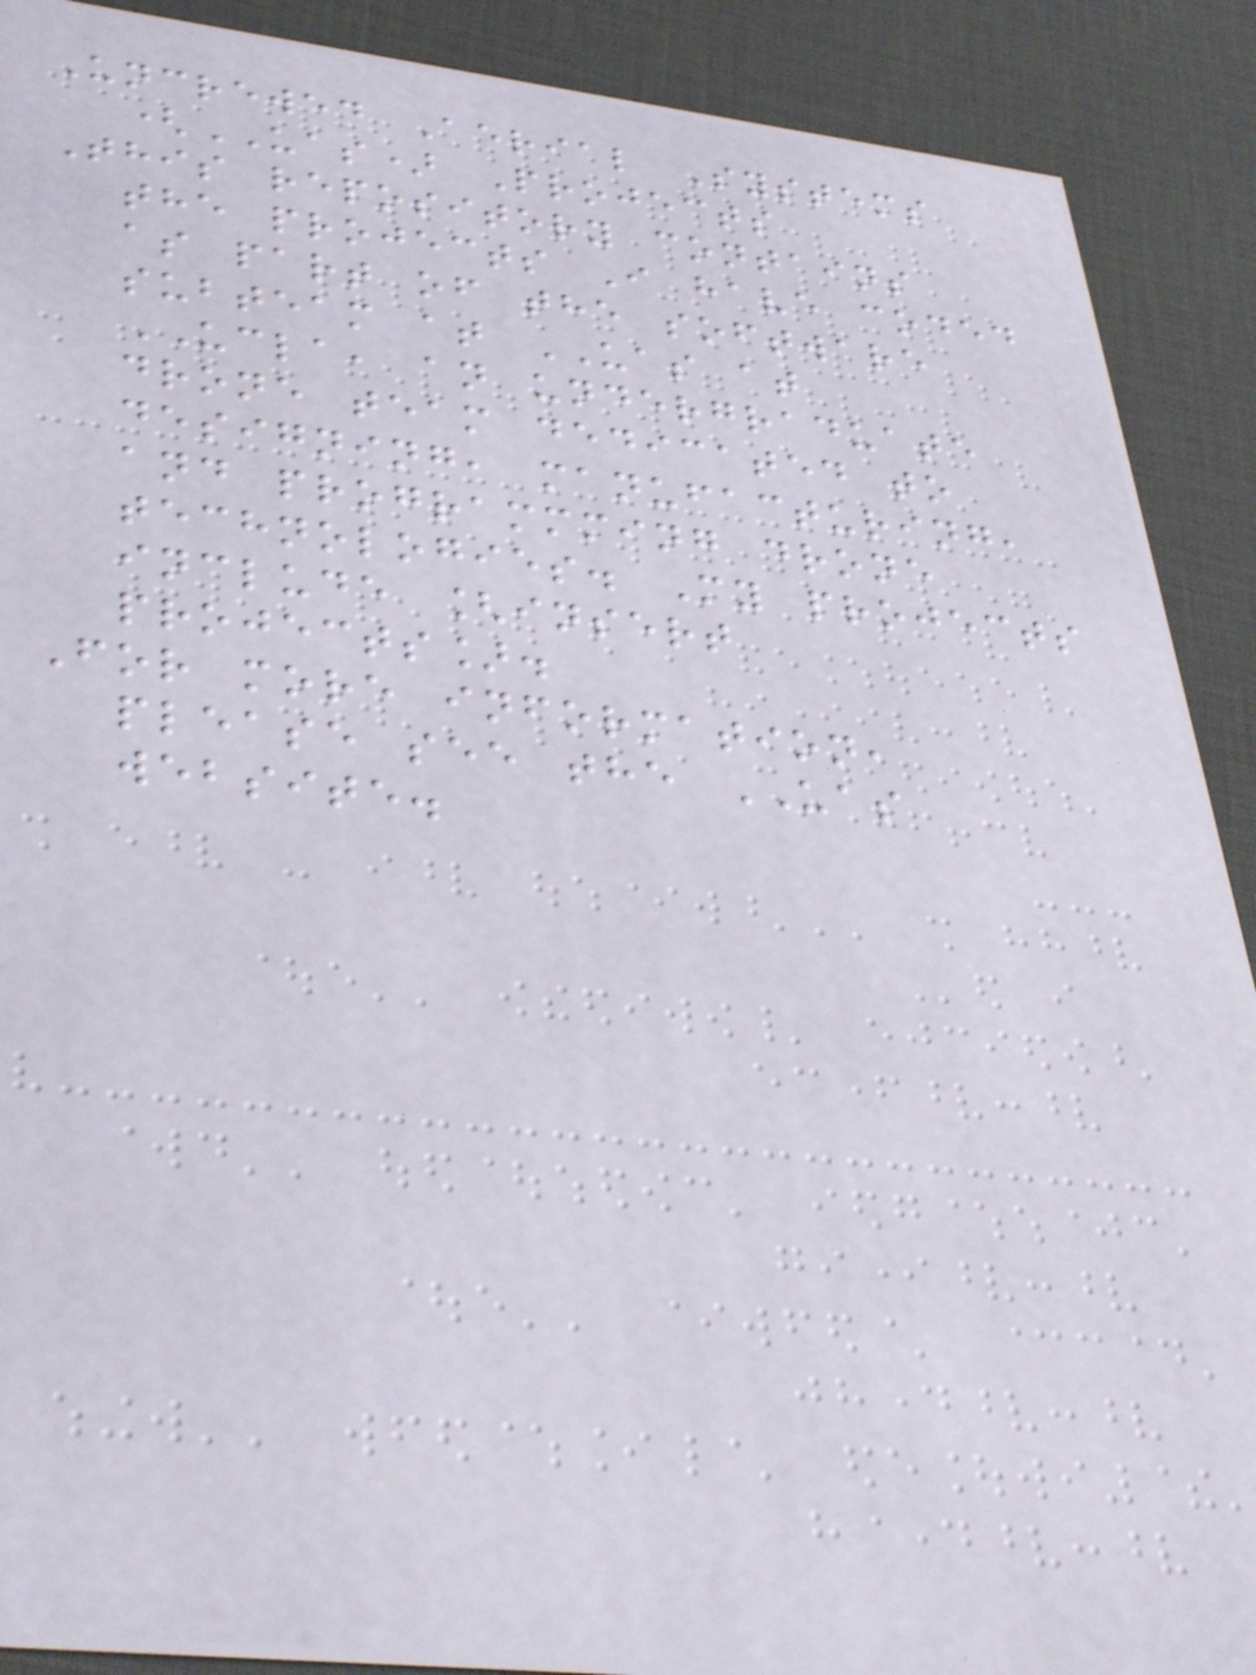Uncrewed Aerial Systems
(UAS) Projects
This repository contains
the projects I have coded
as part of the software
subteam at UAS at
UCLA, an undergraduate
drone team dedicated to
designing, manufacturing,
and programmming drone
technologies. My projects
include [insert
projects].
For more information,
please see the UAS
website.
